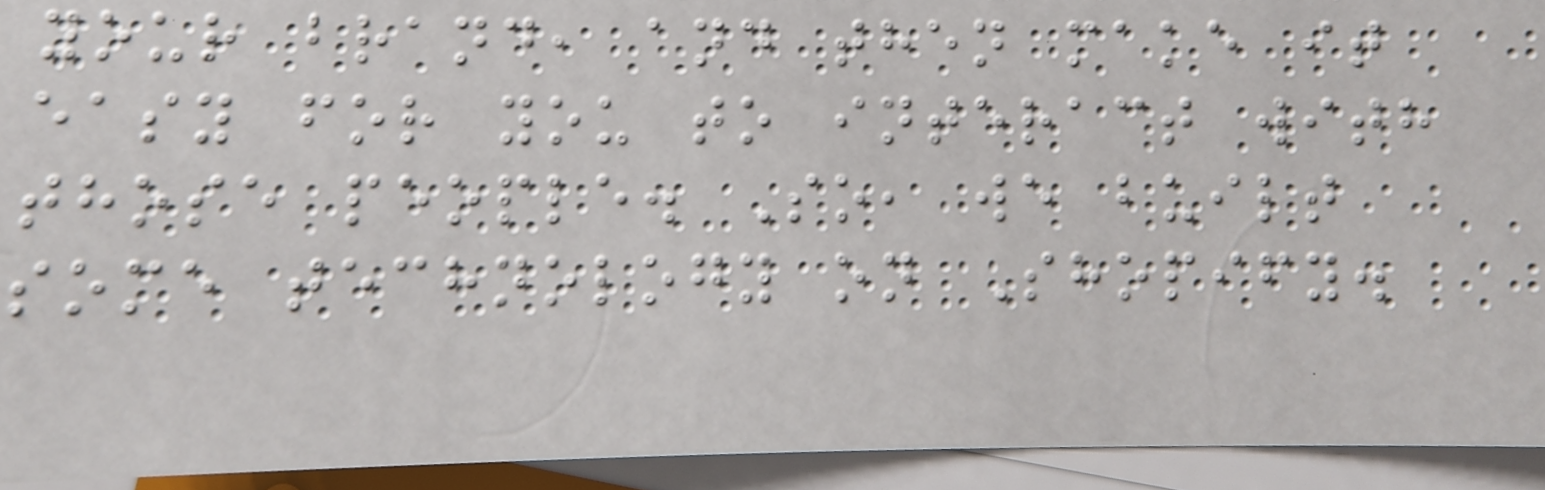your brand, and then make it
easy for you to interact with
those people. So, we built
some technology on Shopify.
